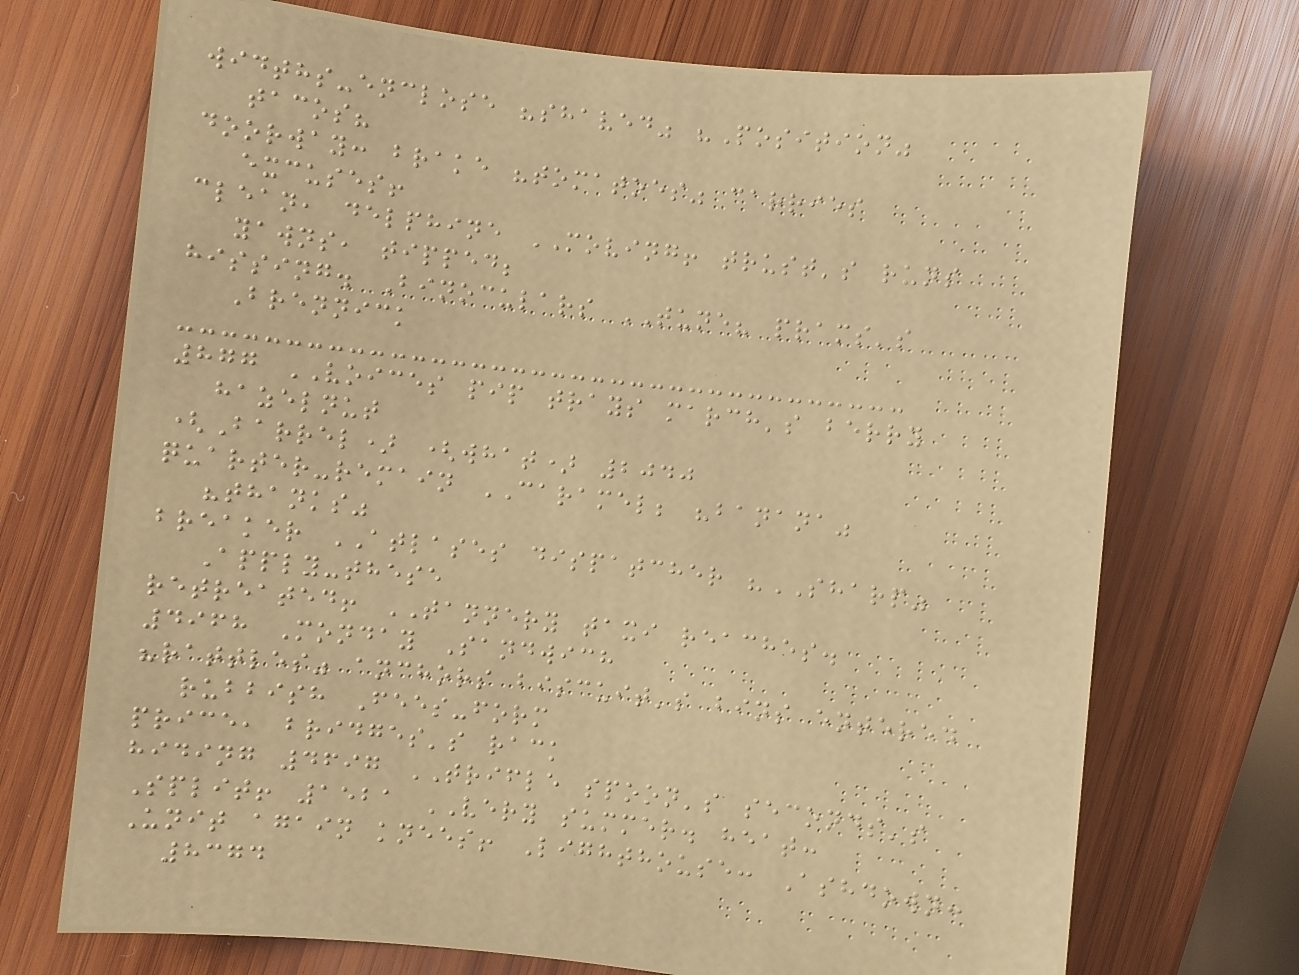widths-enclose "shaved" "Position"
tacos?
doorway: brake "tomatoes" carries
excuses!
clean, delphine MOVING! trust's runs
yawns, tipped;
hissing. Binoculars TUNE? prams's
Brennick
877 VOICES pip trays march's berry
hazelnut
(Barrel) (what) 2040
quarter-remain CARAMEL; "banana"
"thanks"
breaker ATLASES dispatcher "SHARP"
Apply-these
retreated! TANNERY taxi reaches.
4968 Monday Sandwich
"rattles" anchors biscuit's bins entered
rubbish Fees-form
price, bridges's rack
hiding 4697 TRIFLE spoon's seconds's
Split! 1521 VERY summer. heat:
Unit again knees! Lighthouse: Ashdown:
8374
